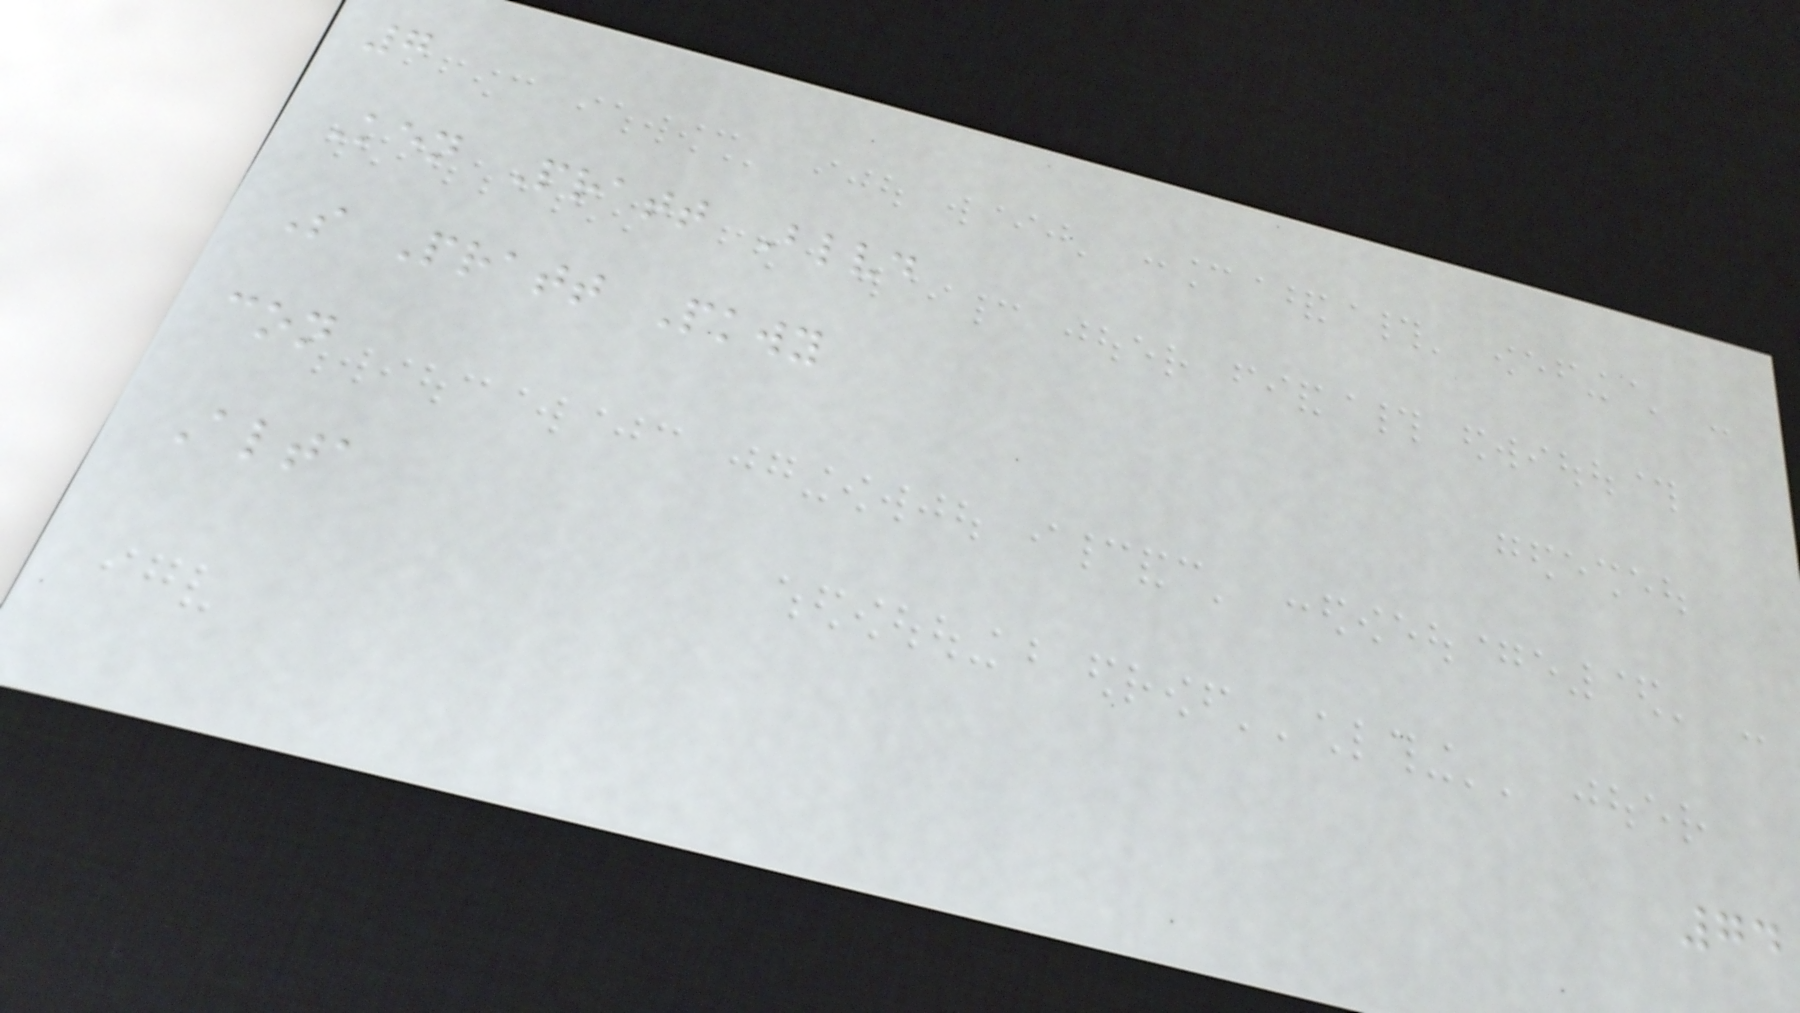7
Ken Pratt Blvd
S Pratt Pkwy
con
Alta
74
